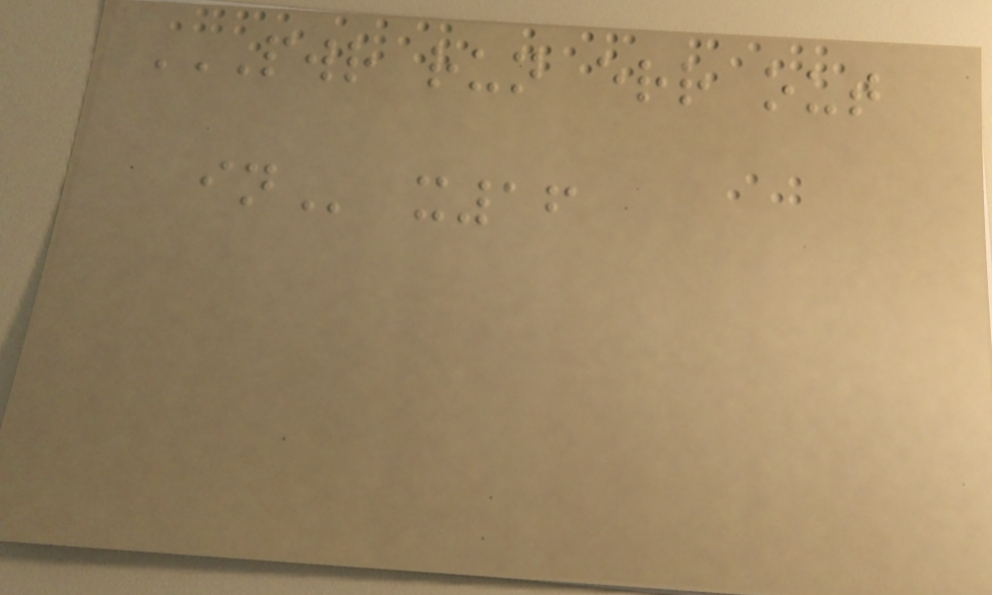PWR RUN ERR OUT
IN x16
